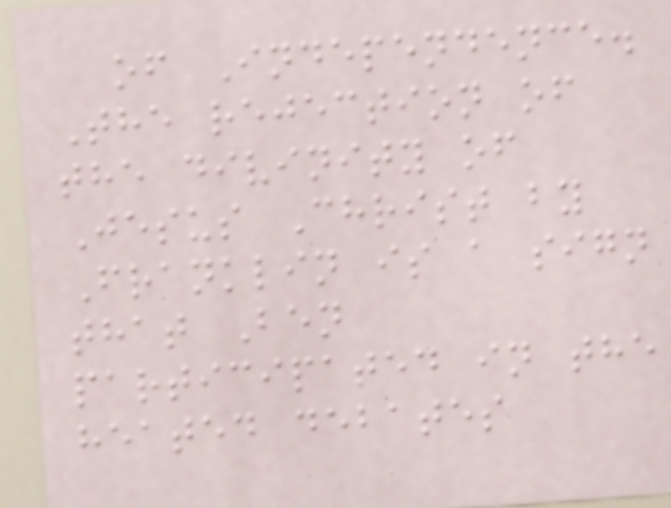of Independence.
The rejection of
the divinity of
Jesus Christ by
Franklin is a sign
that Ben
participated in the
heated debates
